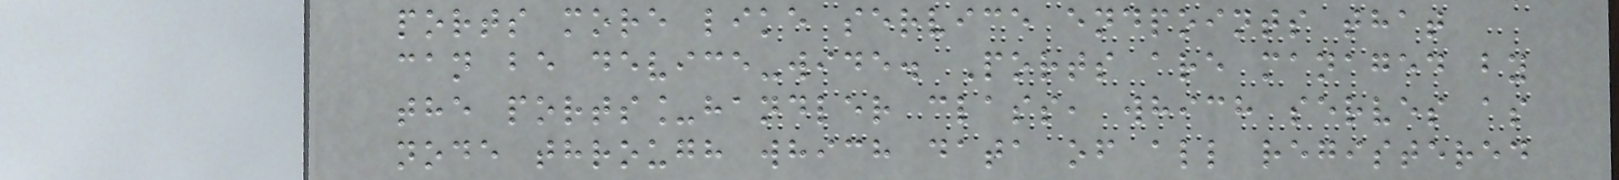ports more like service endpoints that
can be device-wide. Ports are managed by
the ports_handler class, which serves as
node through which data of all registered
